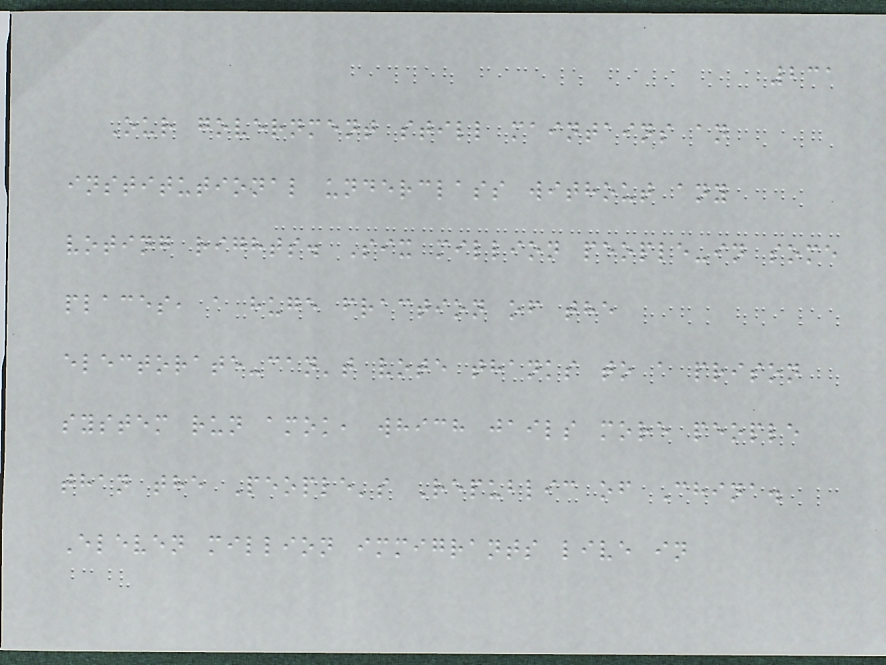231
Our government still maintains an
institutional underclass without any
voting rights. Six million people-in some
places, a huge fraction of the
electorate-can't vote thanks to a prison
system run amok, which jails more people
than the People's Republic of China.
Eleven million immigrants live in
